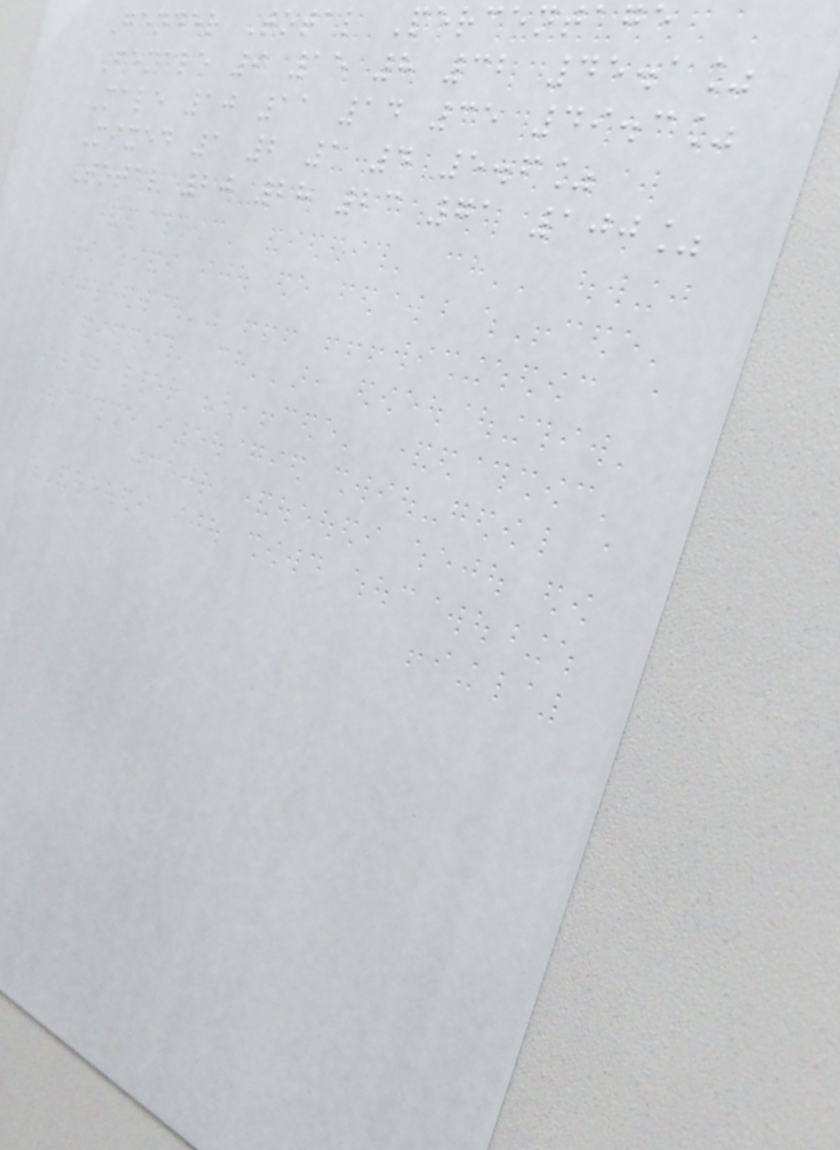Gender Total Percentage
Female 9 15 8 32 45.1%
Male 10 11 14 35 49.3%
Mixed 1 2 1 4 5.6%
Total 20 28 23 71 100%
